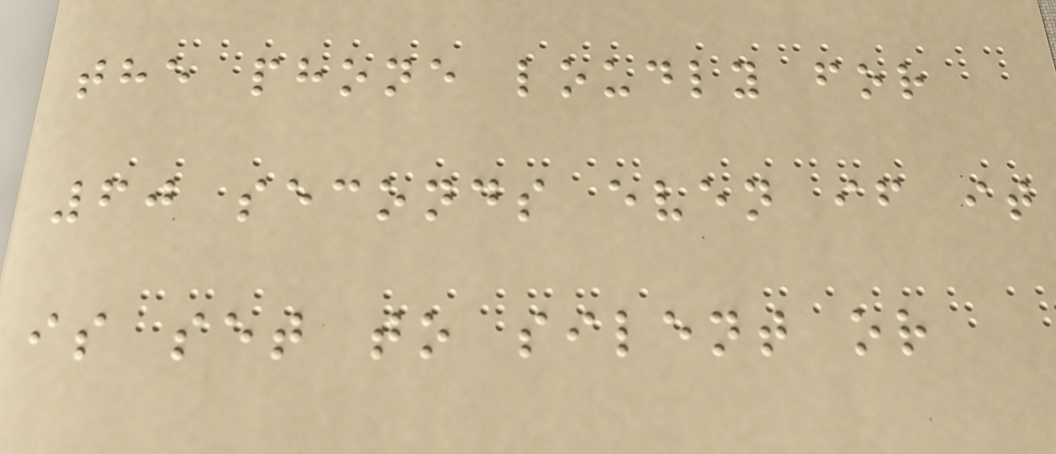the phone loudly for
60 seconds even if it
is set to silent or
